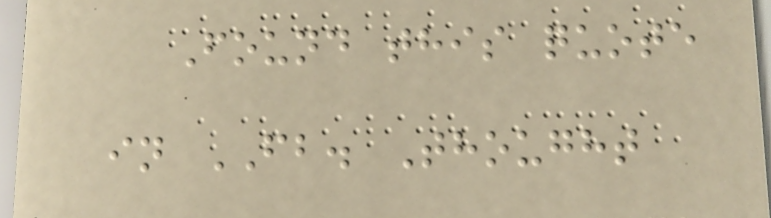Found this quote
in FB. Thought
